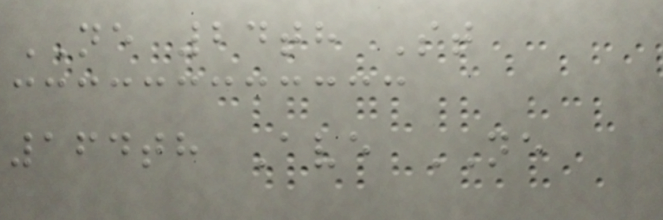NE 24th St
164th Ave NE
